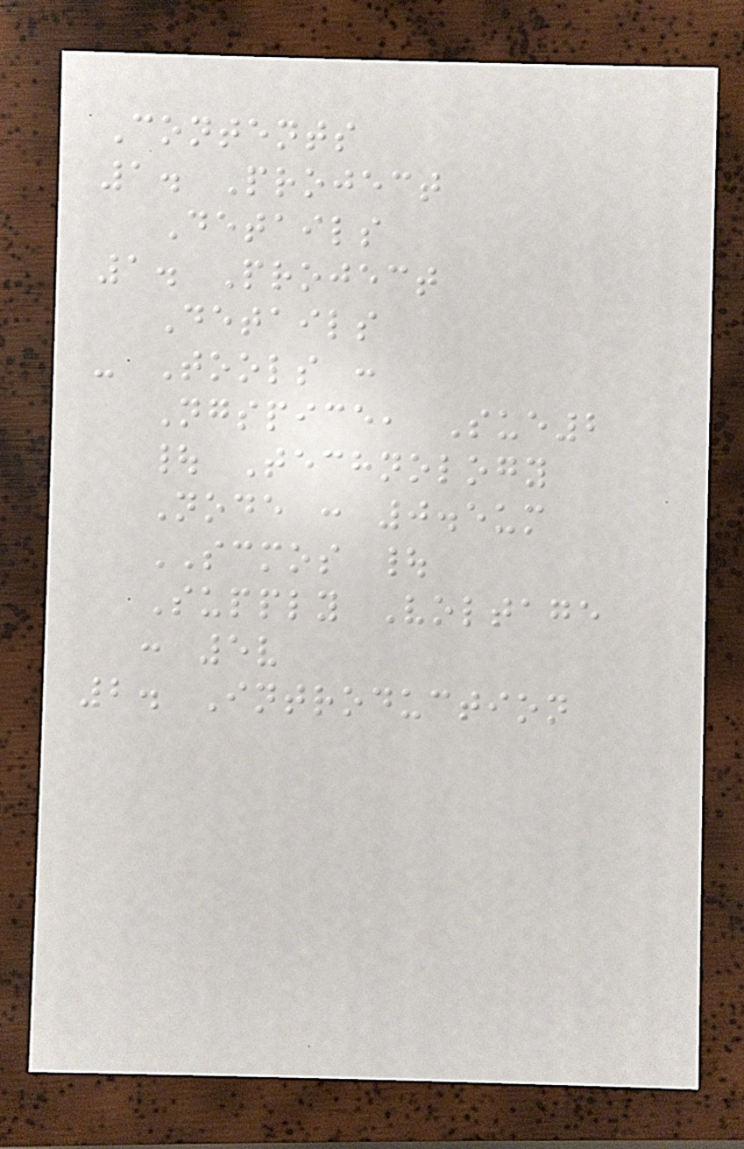Contents
1. Project
Details
1. Project
Details
- Tools :
Ngspice, Sue2
| Technology
Node : 0.5um
SCMOS |
Supply Voltage
: 5v
2. Introduction
